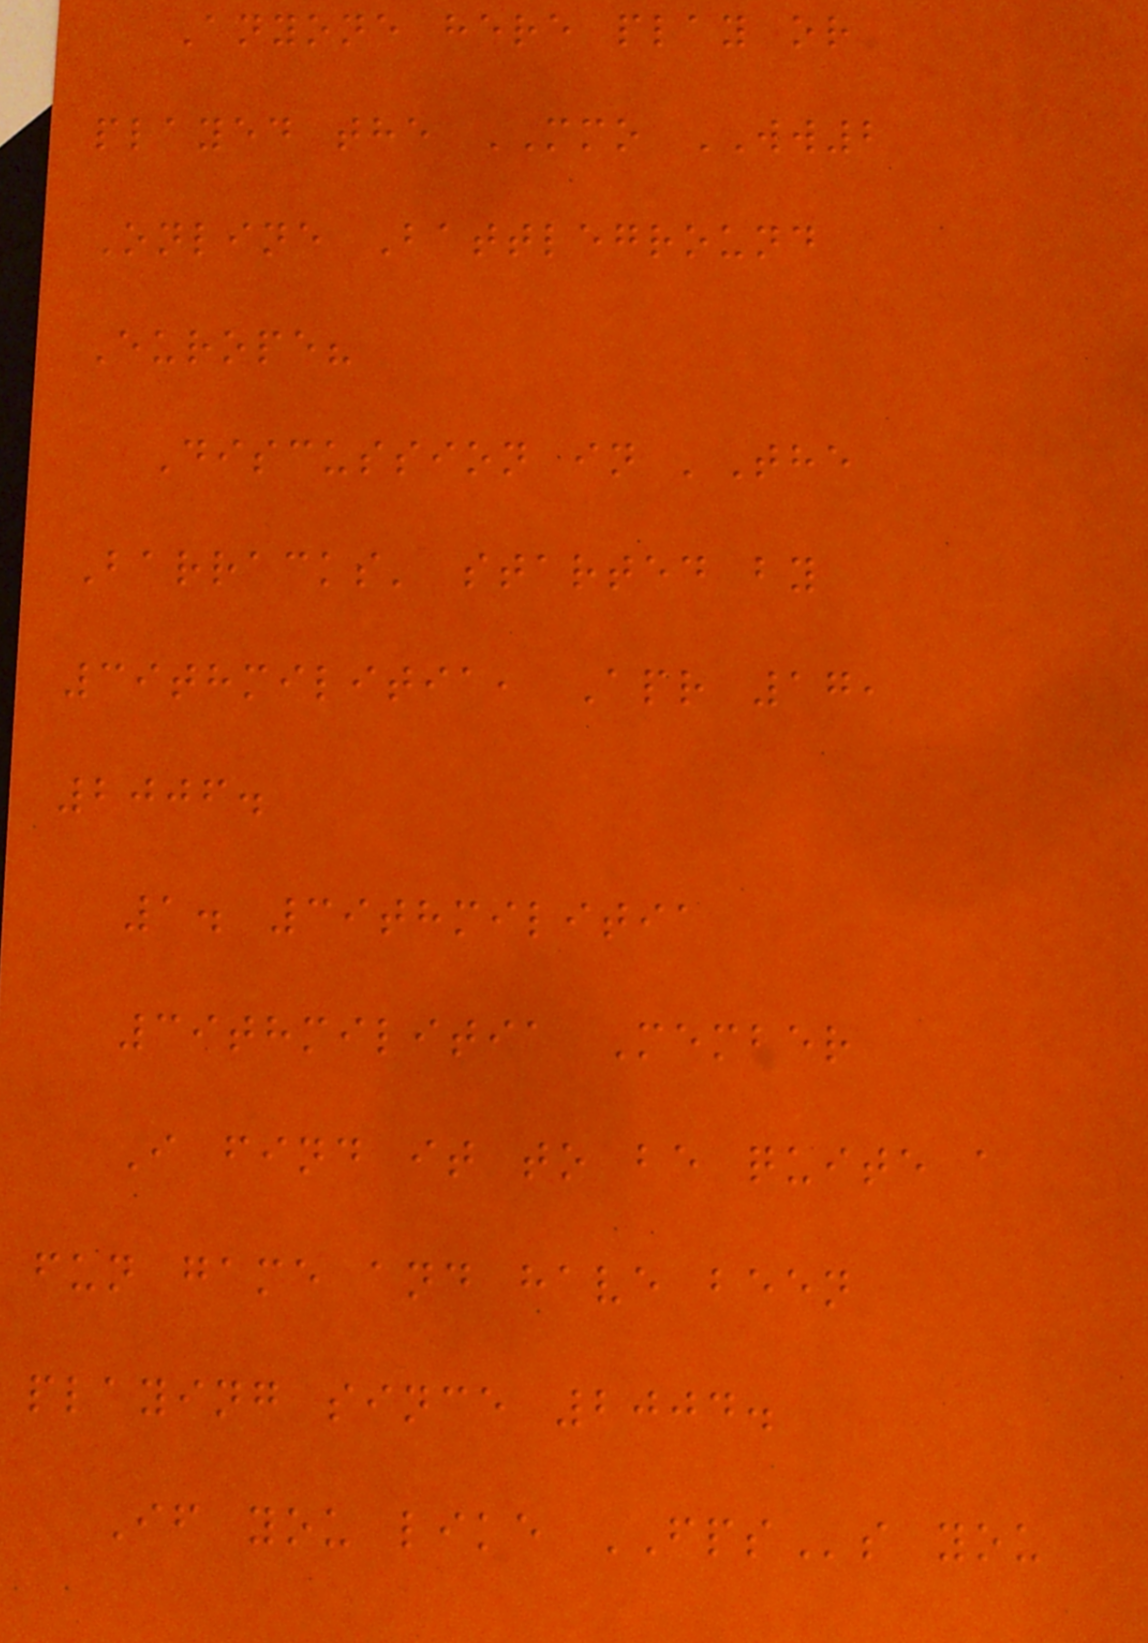Anyone here play or
played the MMO WW2
Online Battleground
Europe?
Discussion in 'The
Barracks' started by
39thmilitia, Apr 17,
2006.
1. 39thmilitia
39thmilitia Member
I find it to be quite a
fun game and have been
playing since 2004.
If you like FPSs you
